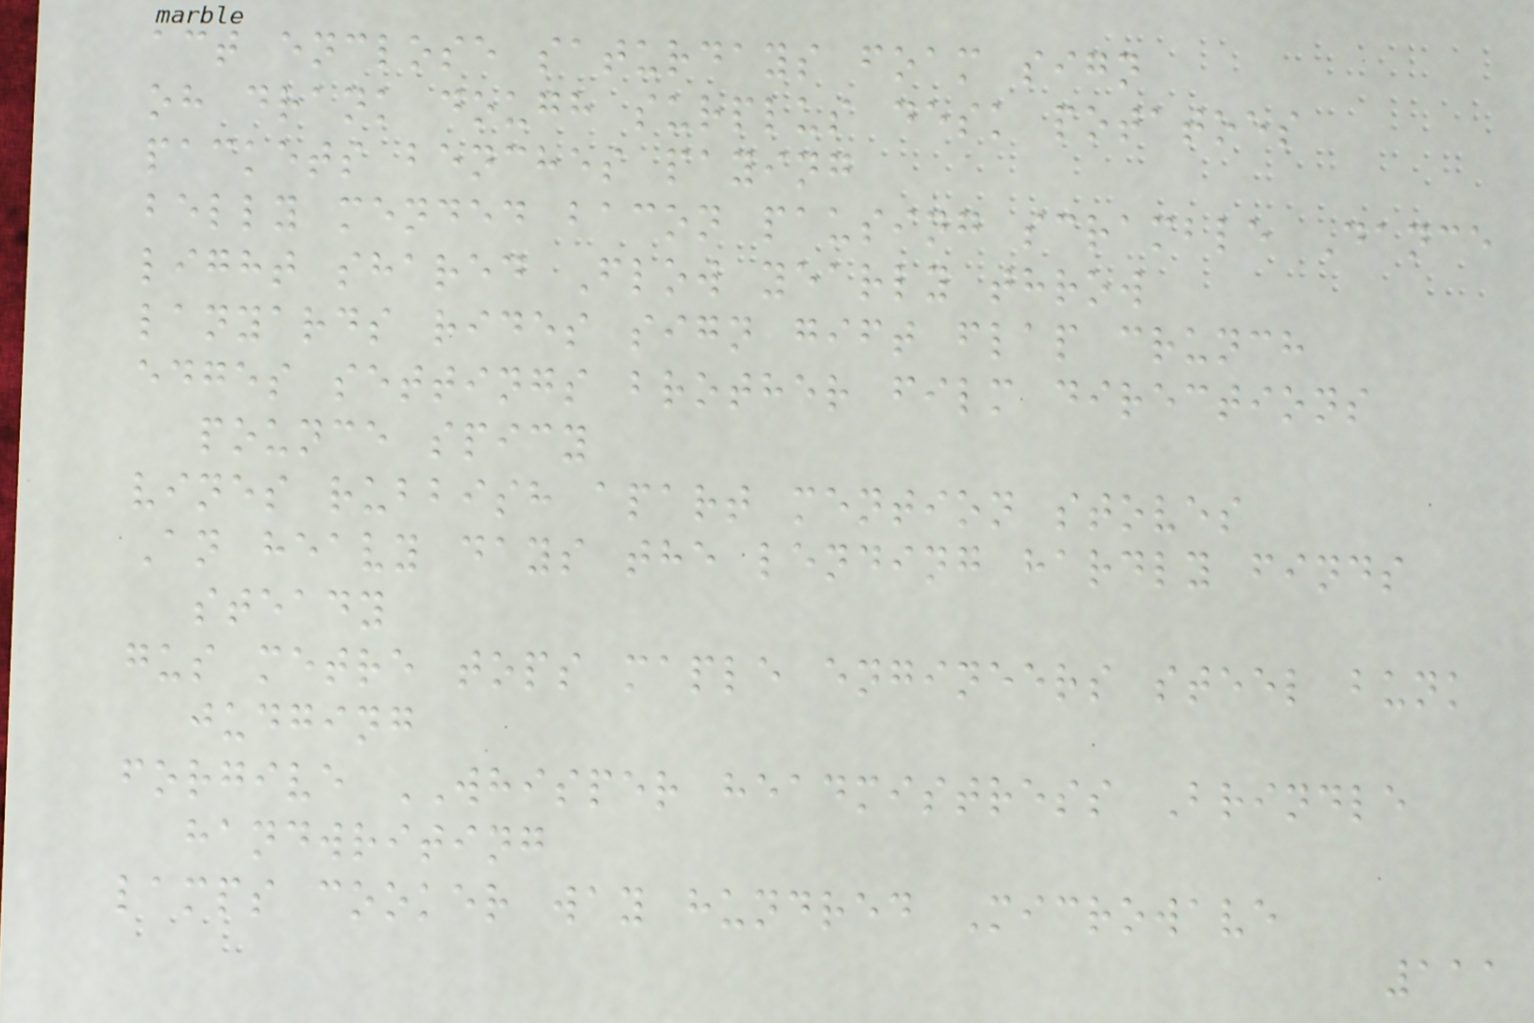act enclose saturdays foam sign
oh drank dough surplus desk potatoes
packets benches paying
belly mended bacon pausing scramble Dance
light shared Flow yearly throw
lanyards rides sign gift flap crunch
edges settings brother film directions
pounce spicy
vines rubbish apart mention stoves
An heavy days the lending hardly finds
steady
gus metre tops maple engineers steel bunk
judging
forgive WHISPER headmistress Brindle
handwriting
lamps cooker way hundred Microwave
111
